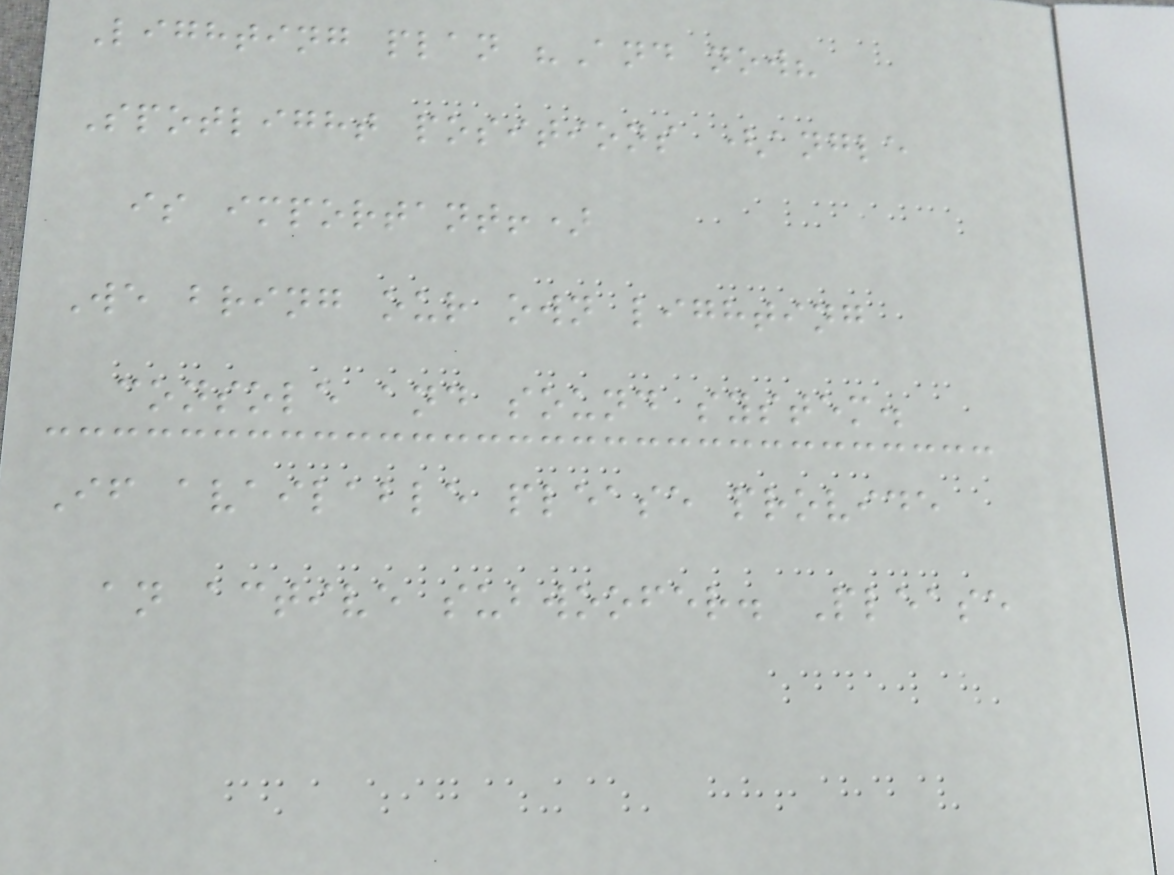Lighting plan "And now?
Spotlight positions (angle
is important!)
We bring our own lighting
console and sound system.
If available please provide
an active subwoofer. Please
